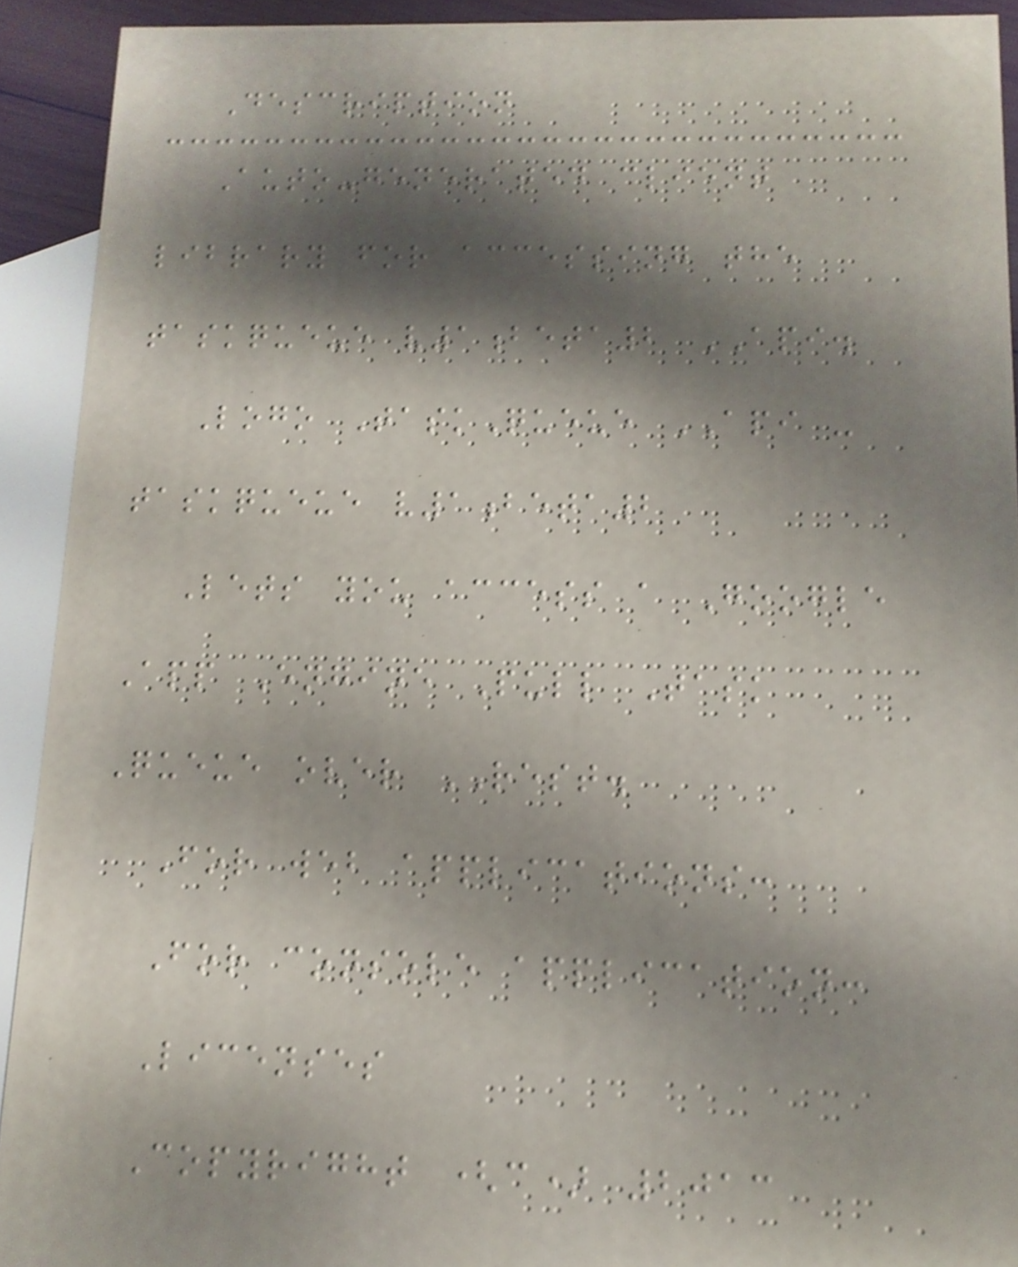Description
Auto-generated client
library for accessing the
taskqueue v1beta2 API.
Logo TaskQueue API -
taskqueue v1beta2
Lets you access a Google
App Engine Pull Task
Queue over REST.
For web applications:
For console application:
Licenses
Copyright (c) 2013
